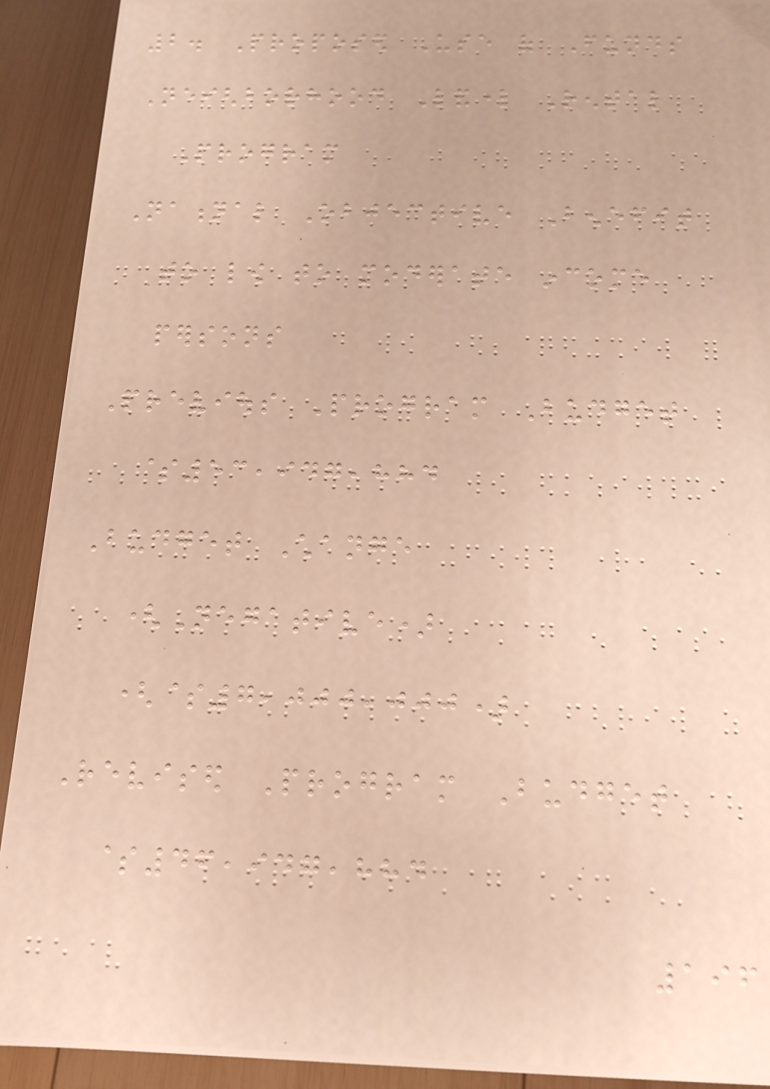2. Proposed Use of Funds
Neighborhood Landlord Rental
Program
National Objective Benefit
to low to moderate income
persons
Previous Program Budget
$53,947,884
Budget Change
(Negative)
($7,000,000)
Revised Program Budget
$46,947,884
196
